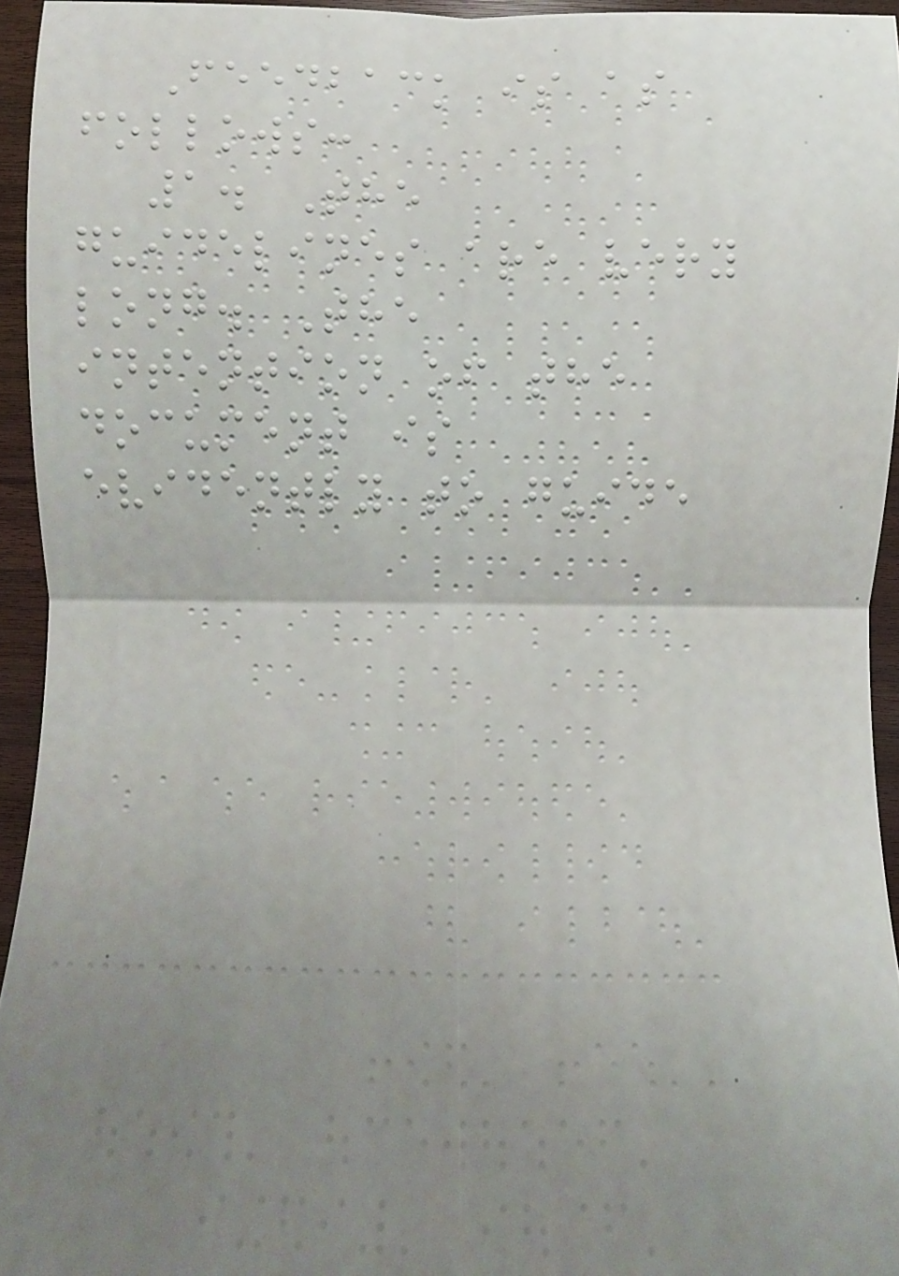Feedback is as
follows:
1. The
guidelines are very
long. The
intention of the
document is
evidently to guide
